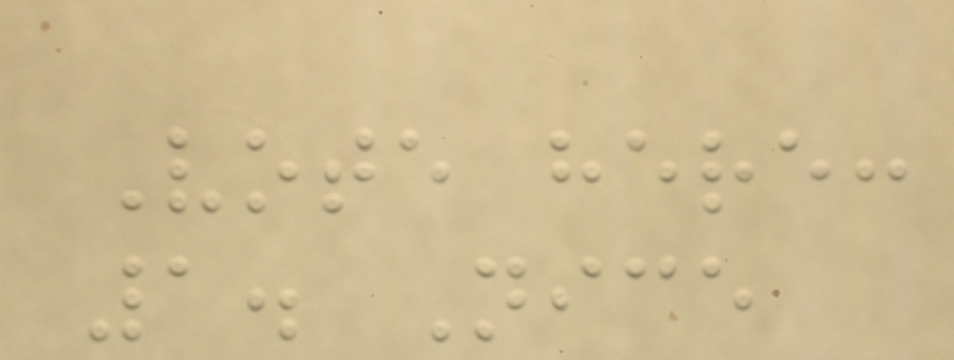Vote here:
1. Nice
